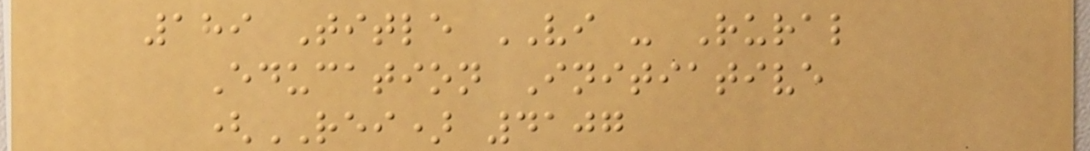189 Title VI - Rural
Education Initiative
(REI) 4107
